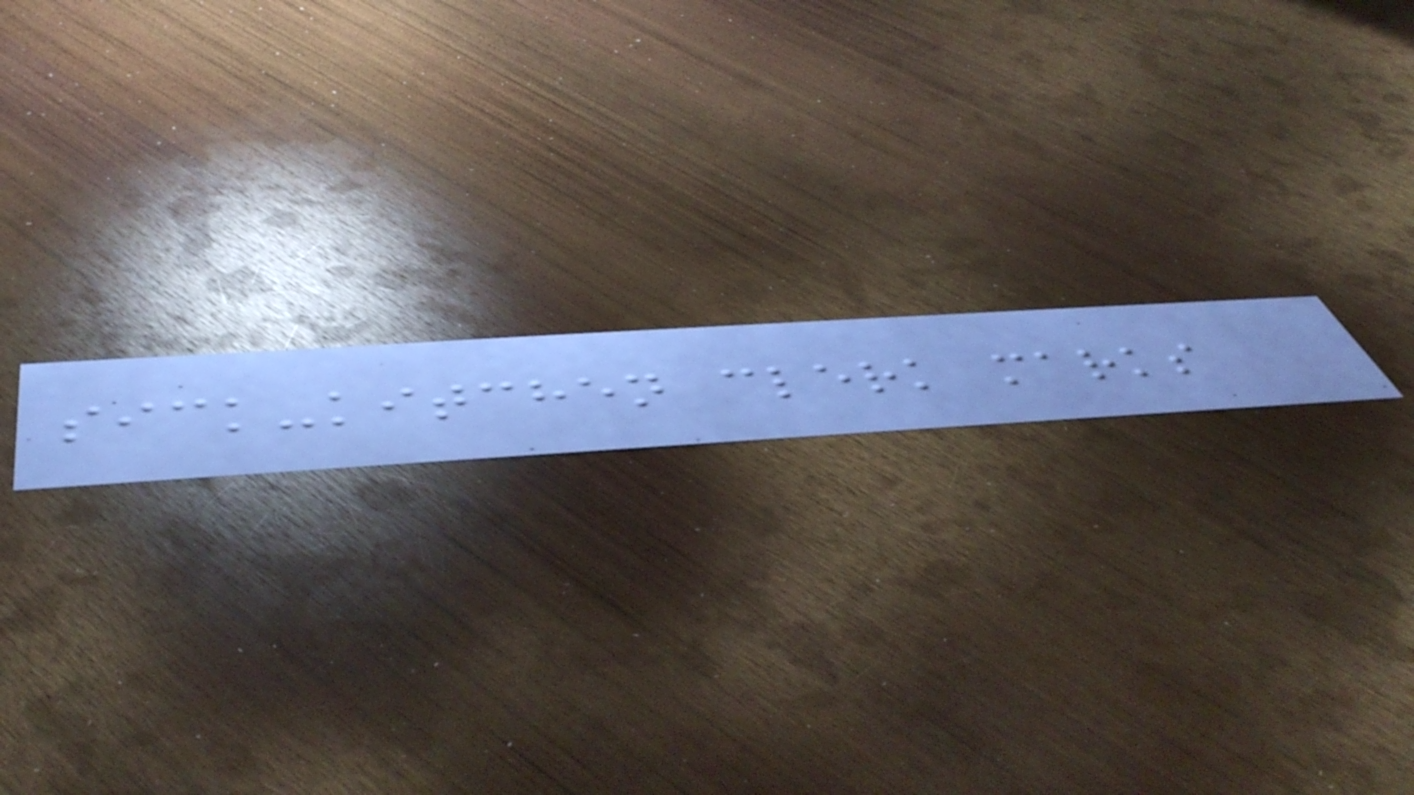sick-kitchen clerk marks
